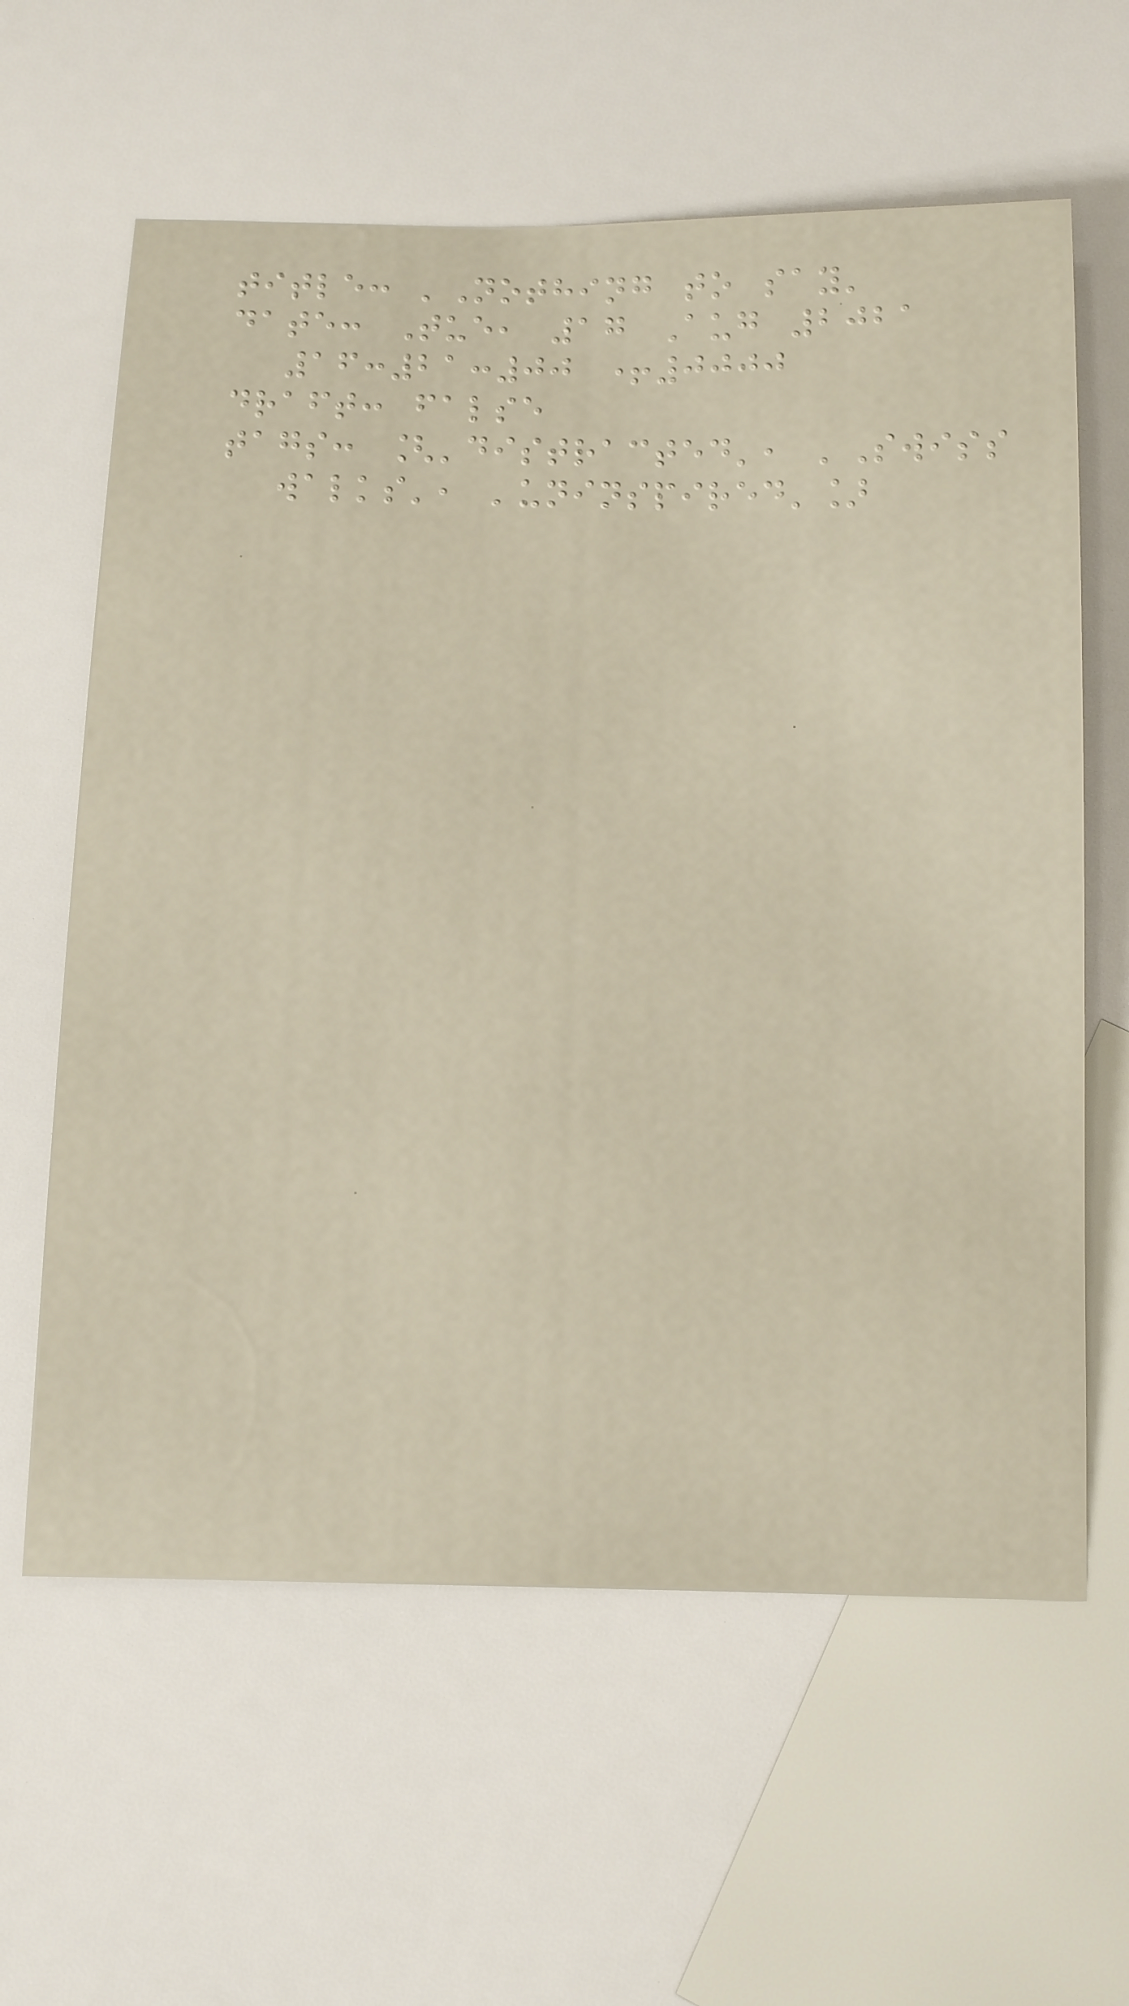title: 'Nothing to say'
date: Tue, 17 Aug 2021
16:21:00 +0000
draft: false
tags: ['distracted', 'Swiss
walks', 'uninspired']
